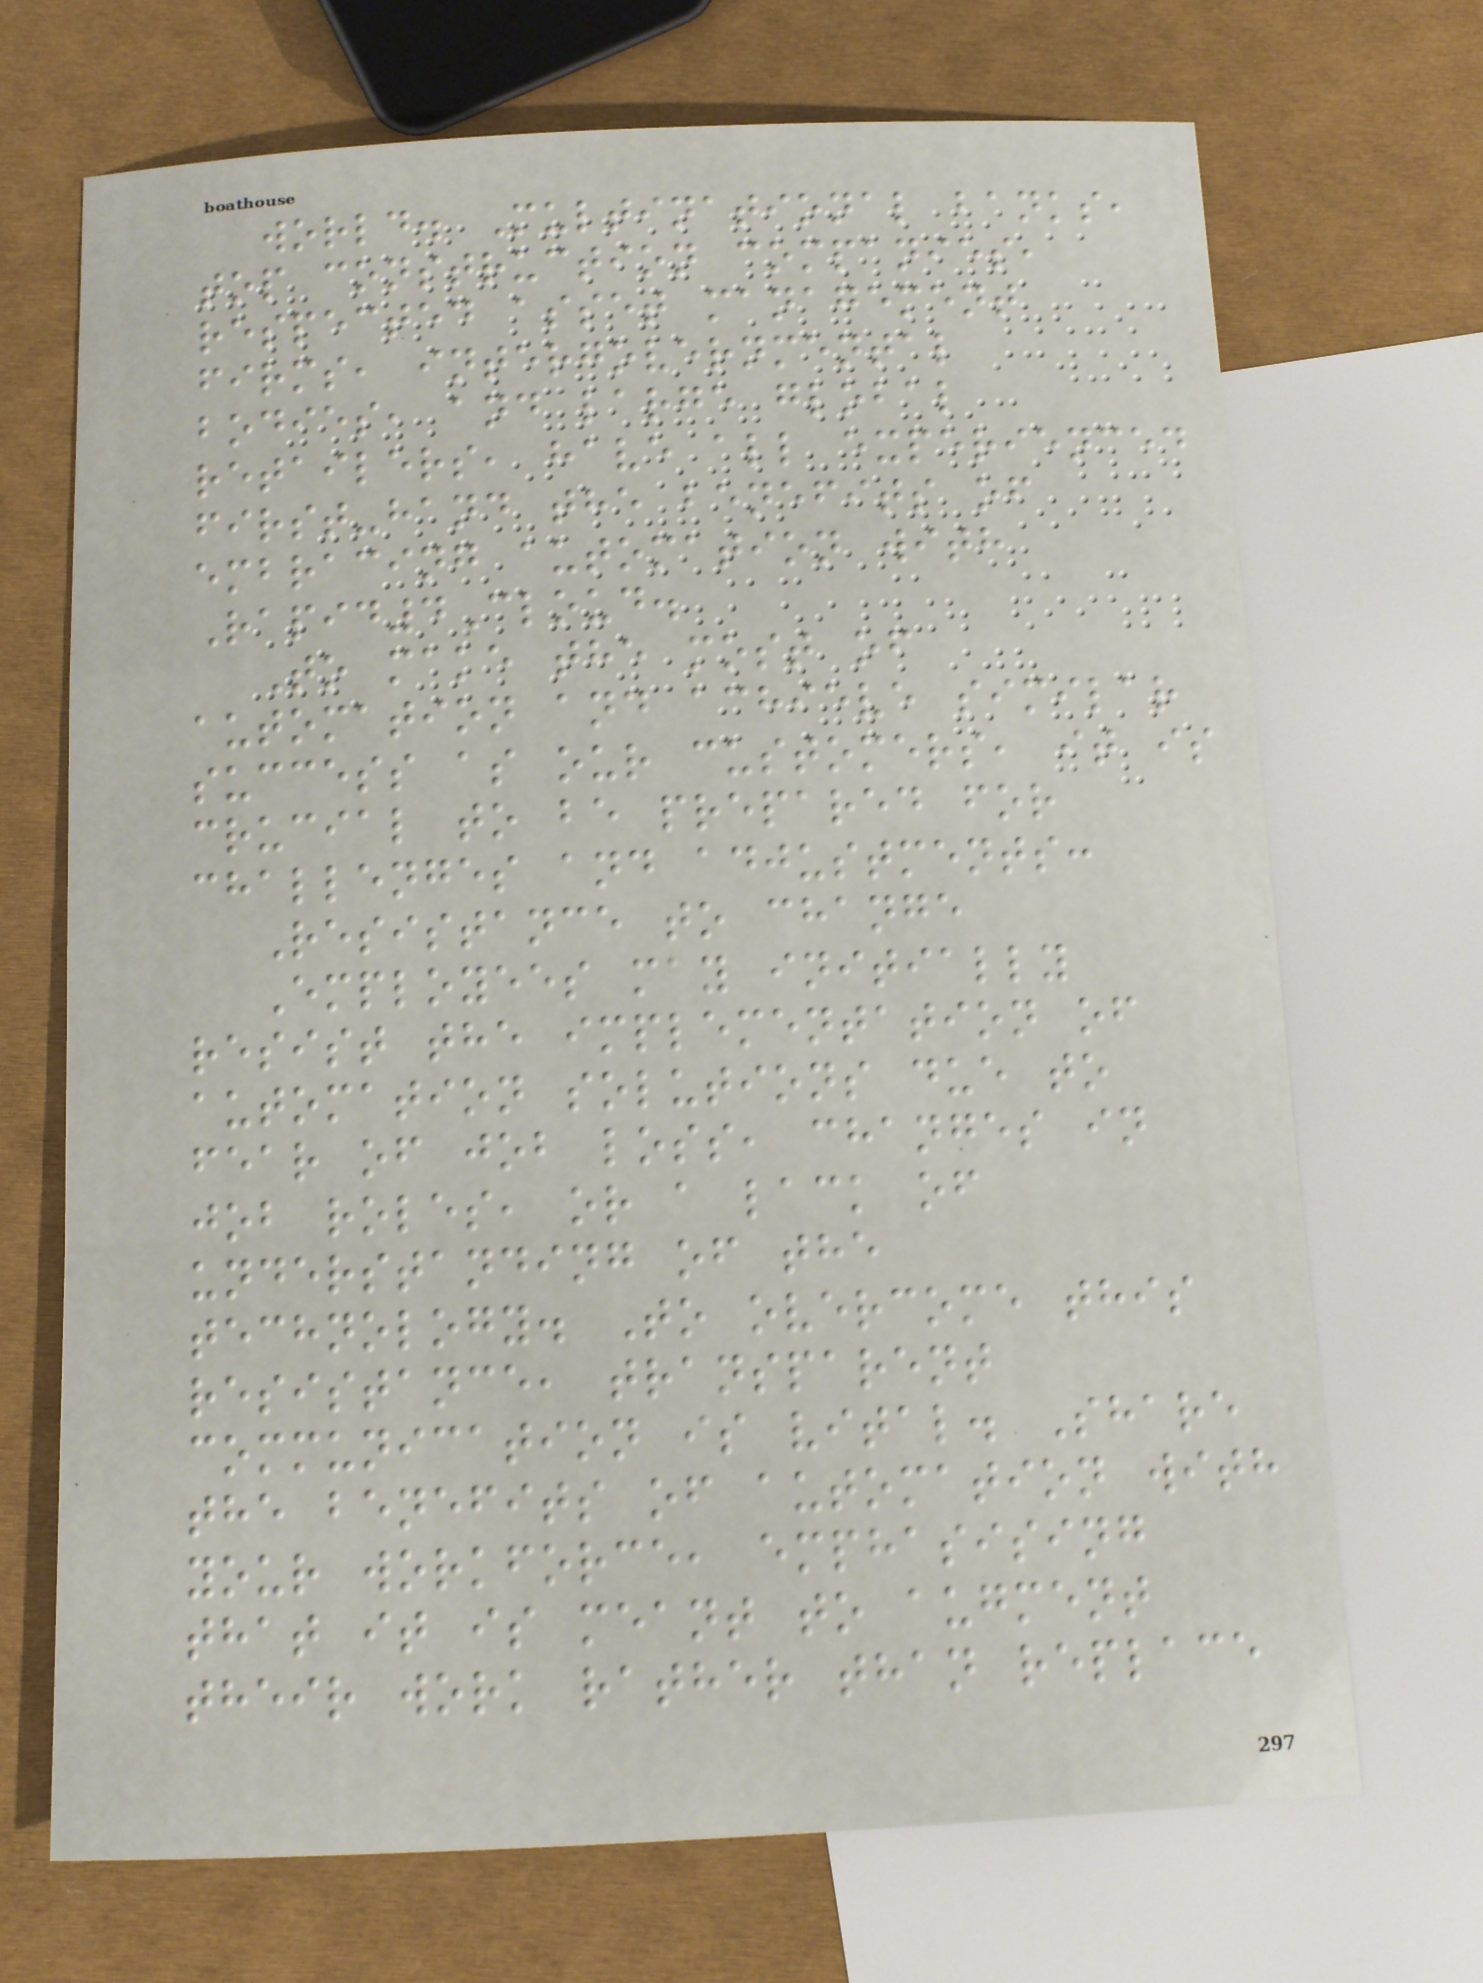world. Multinational banks,
top construction companies,
respected asset management
firms, intergovernmental
bodies, and large global
retailers, have all experienced
first-hand the benefits of
embracing automation with
Rapid4Cloud.
To make the most of
automation and achieve similar
success as our customers, it is
crucial to be prepared for
challenges and adjustments:
Resistance to change
Employees may initially
resist the implementation of
automation solutions due to
fear of job loss, changes in
job roles, or a lack of
understanding of the
technology. To overcome this
resistance, transparent
communication is vital. Share
the benefits of automation with
your workforce, emphasising
that it is meant to augment
their work rather than replace
